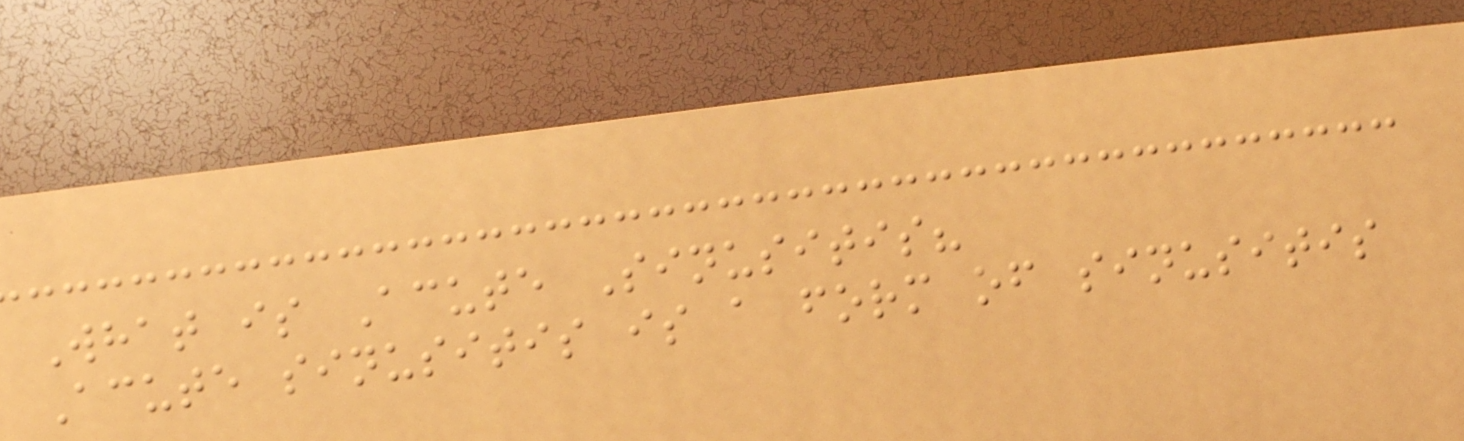What is Acute Sinusitis?
Acute sinusitis is a form of sinusitis
